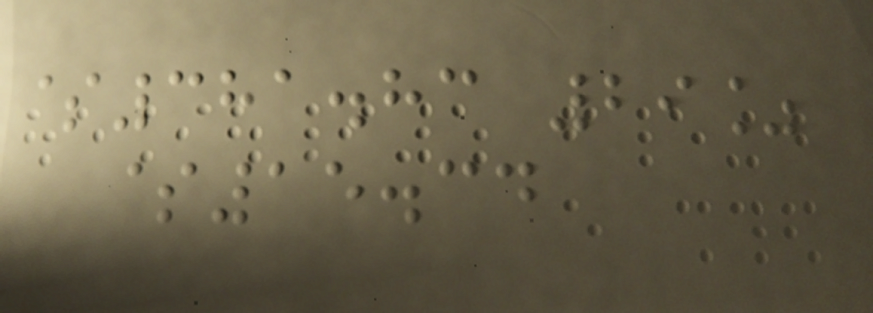$381.83 29%
$15.34
